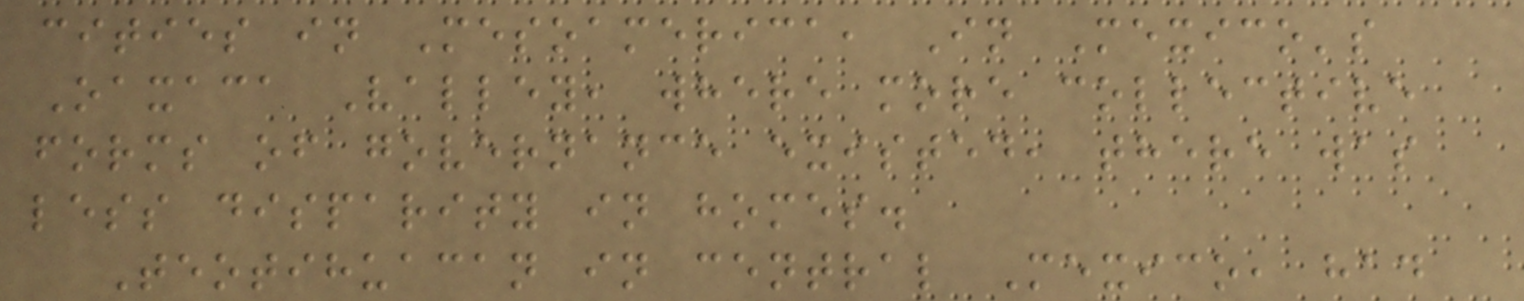cities in Mesoamerica, In Mexico's
Oaxaca Valley, where more collective
forms of governance existed, there was
less disparity in homes.
Teotihuacan in central Mexico, had
